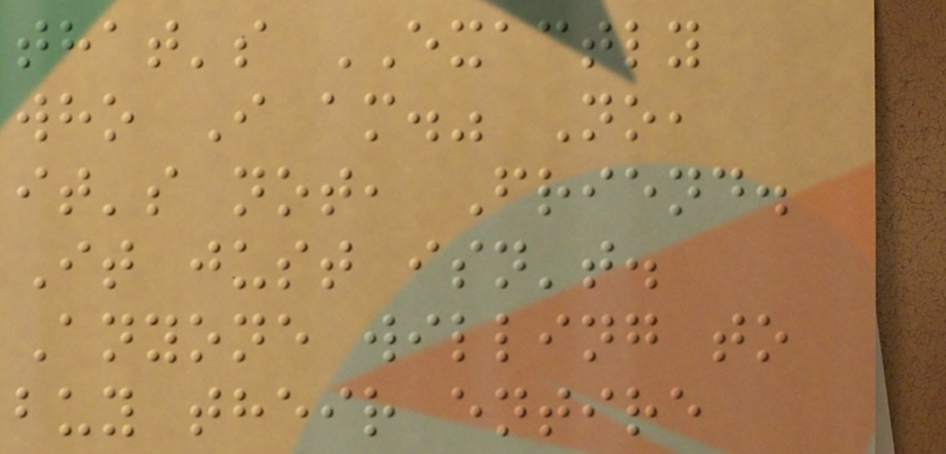that's EXACTLY
who I am." No,
it's not, Friend.
It just isn't.
Anyone willing to
buy their entire
